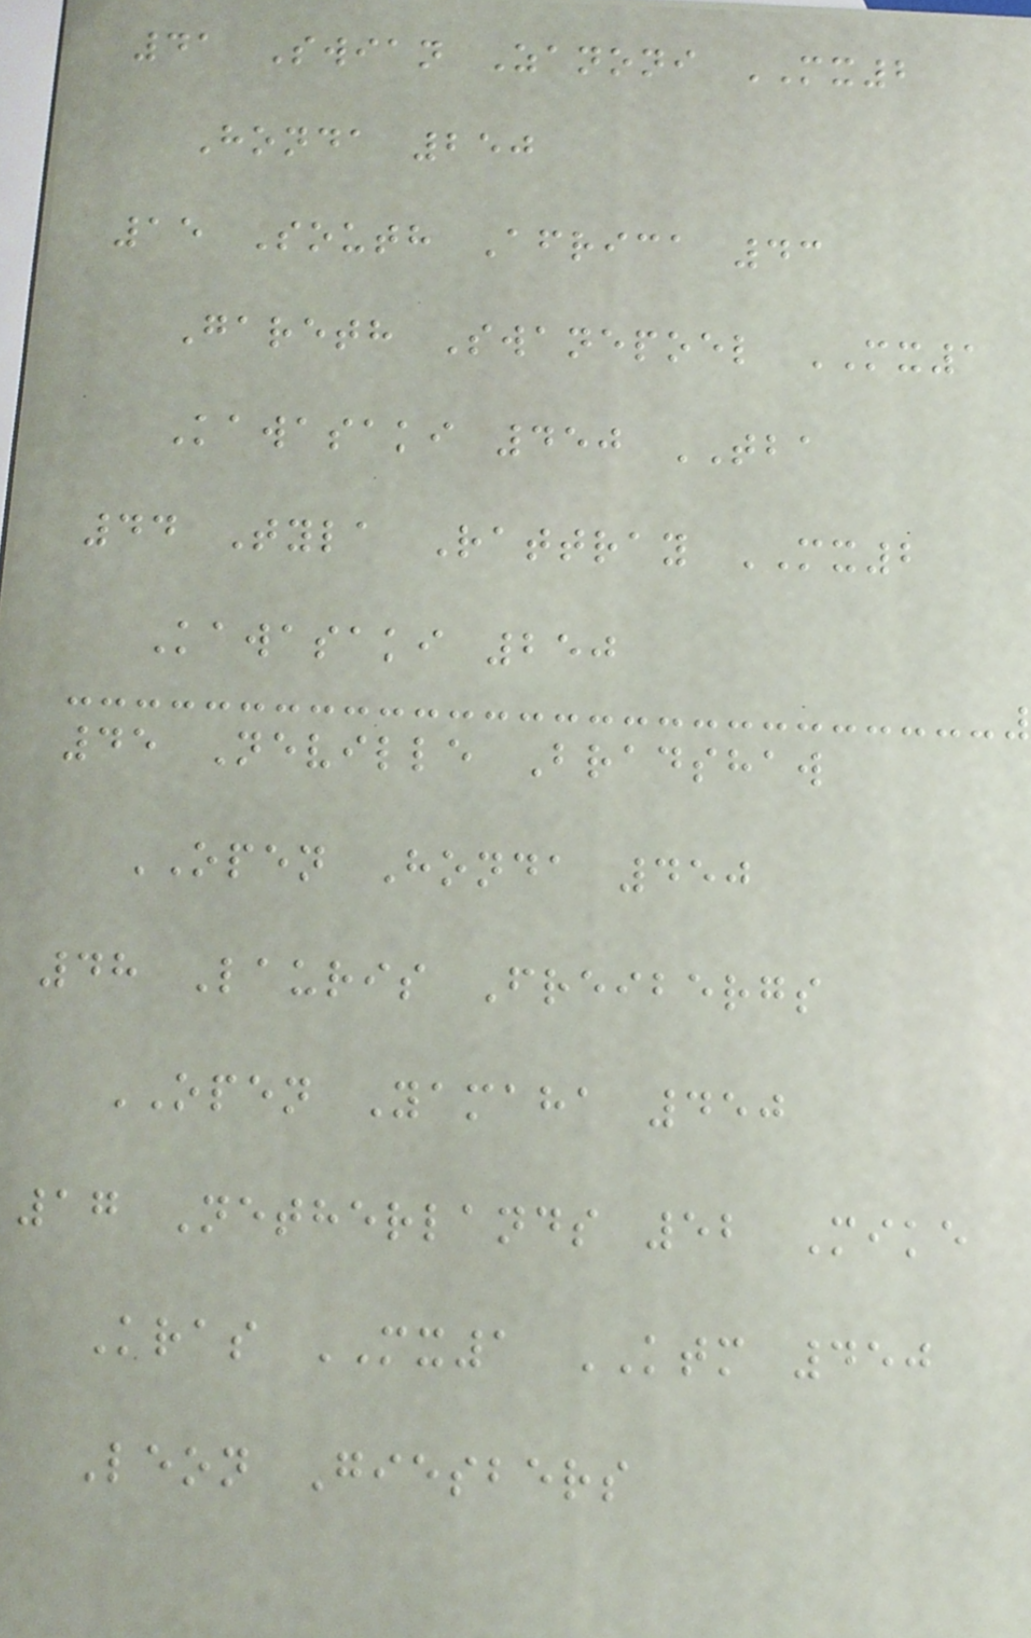41 Swian Zanoni MX2
Honda 250
15 South Africa 43
Gareth Swanepoel MX1
Kawasaki 450 TBA
44 Tyla Rattray MX2
Kawasaki 250
45 Neville Bradshaw
OPEN Honda 450
48 Lauris Freibergs
OPEN Yamaha 450
17 Netherlands 52 Mike
Kras MX1 KTM 450
Leon Giesbers
